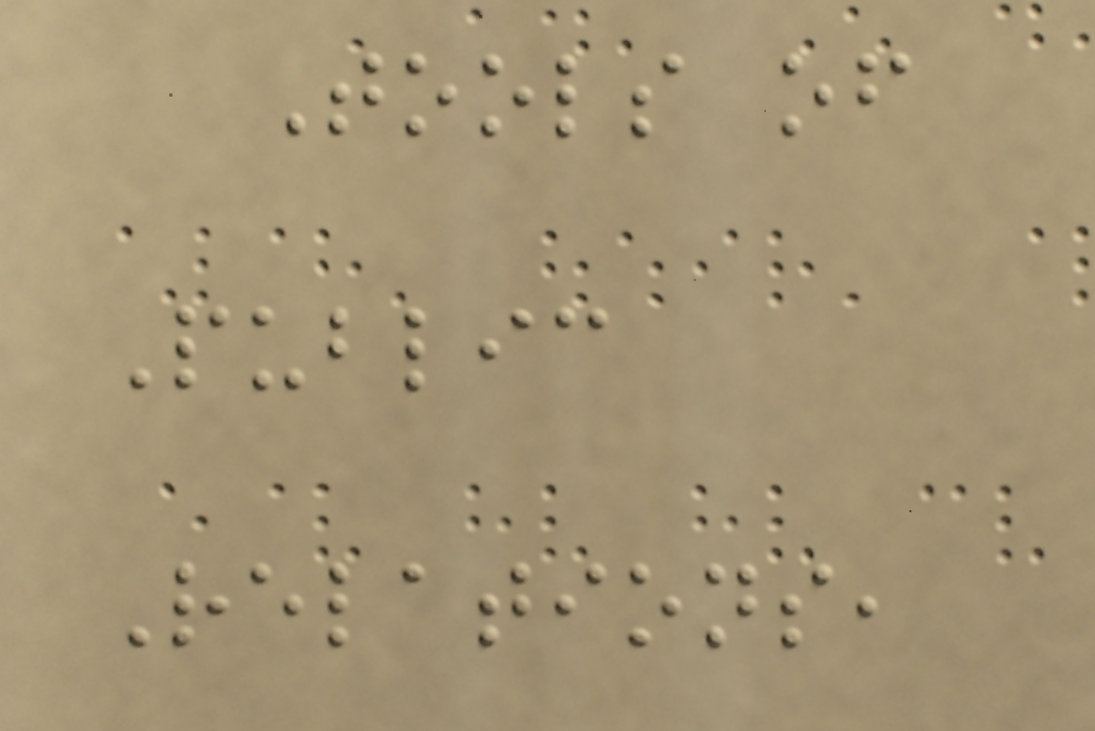Tools of
Public
Relations,
